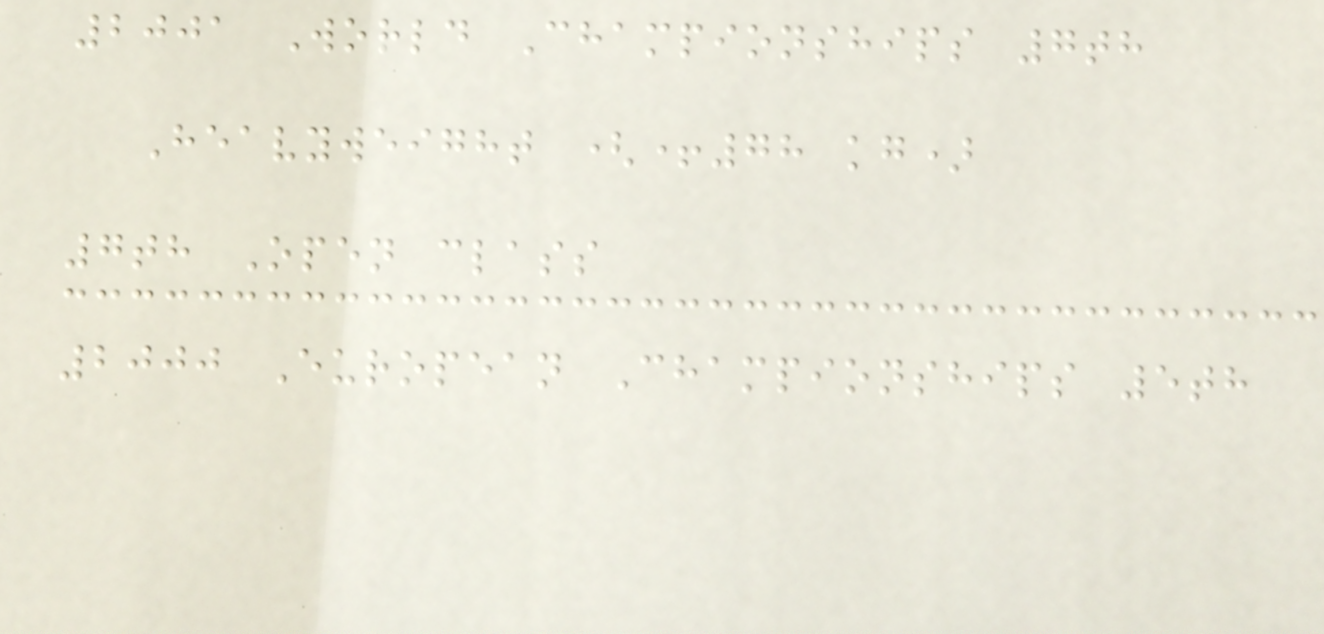2001 World Championships 7th
Heavyweight (+78 kg)
7th Open class
2000 European Championships 5th
